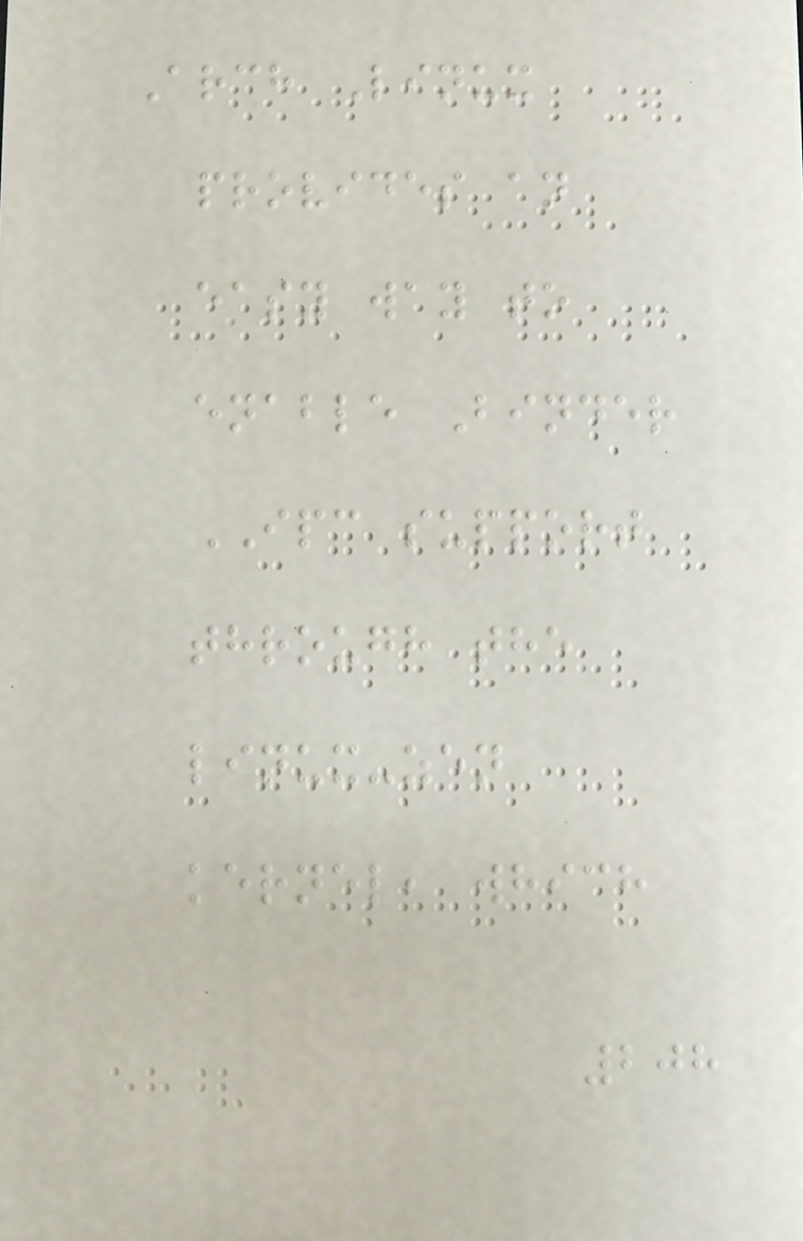Arch Linux
provides an
easy way to
enable Binder
IPC support
through the
linux-zen
kernel, which
208
